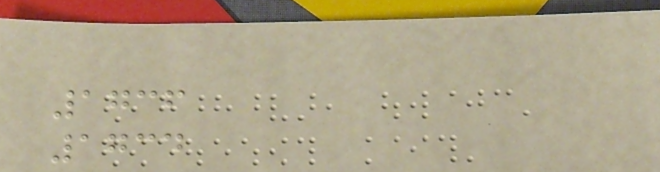1736
1734
